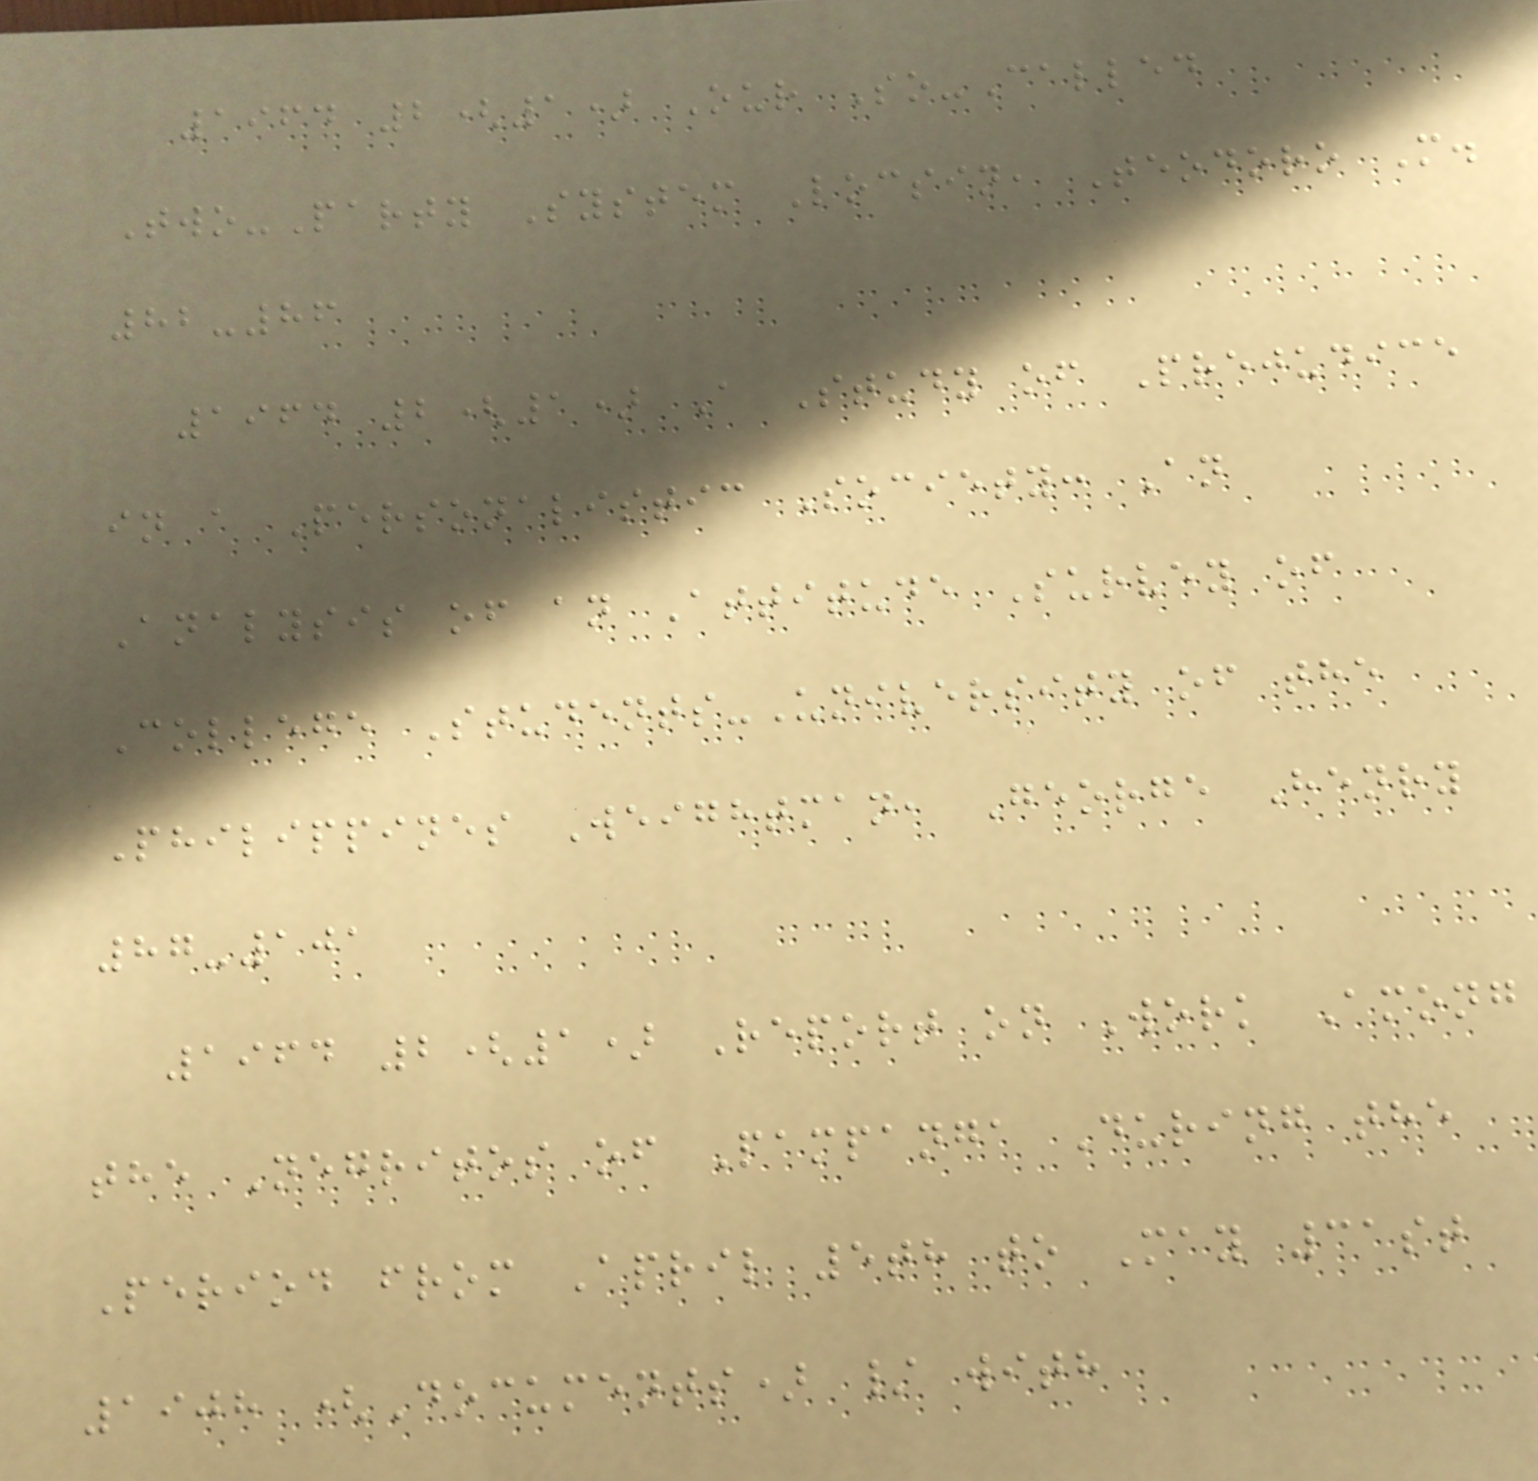1964 2(1) Our So-Called
Two-Party System Locsin, Teodoro M.
82-86
1964 2(1) A Study of Prejudice
in a Personalistic Society: An
Analysis of an Attitude Survey of
College Students-University of the
Philippines Weightman, George Henry
87-101
1964 2(1) Report on Work Among
the Negritos of Pampanga During the
Period from April 5th to May 31st
1908 (Documents) / with
